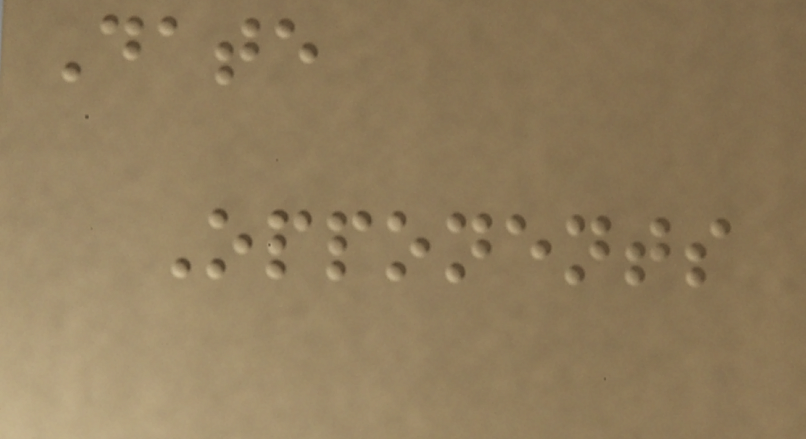Date
Opponents
